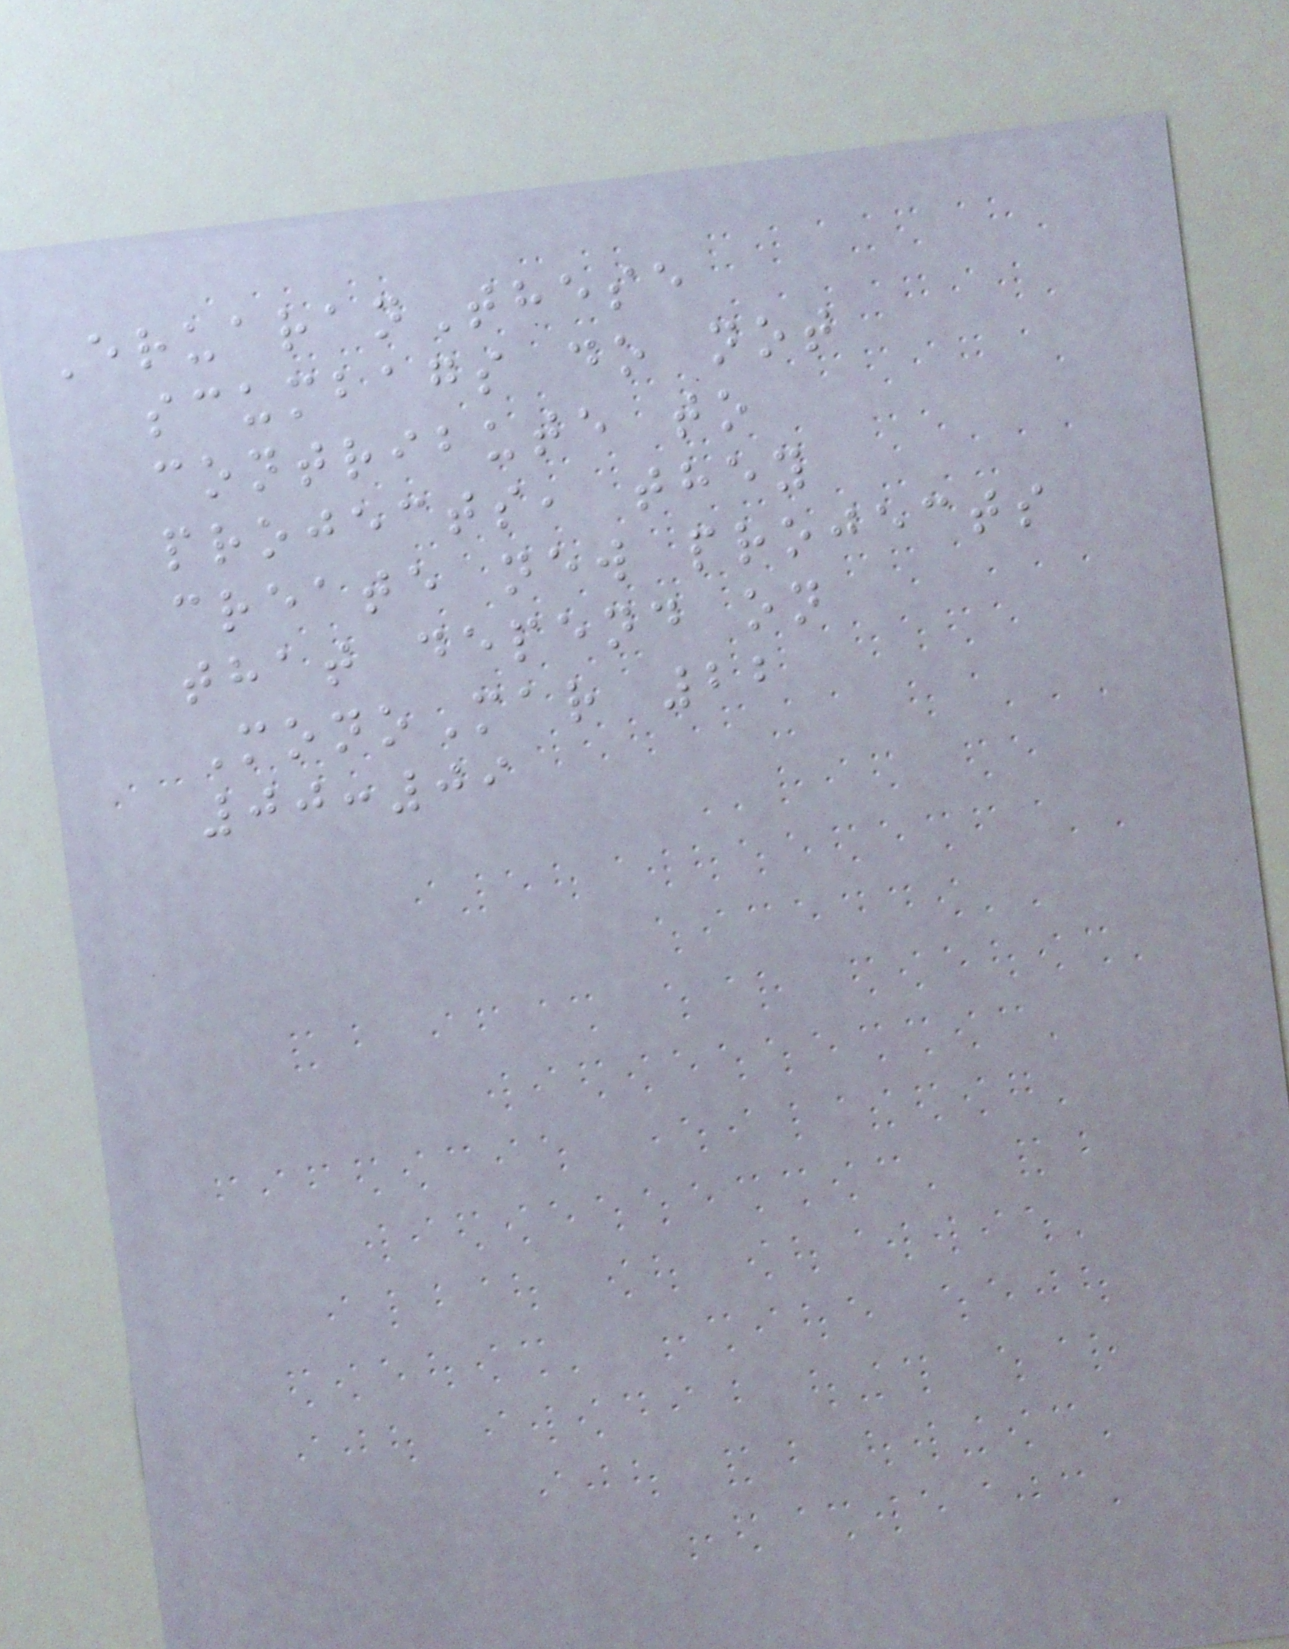EruaranThese
scumbags do not
contribute to
projects, they
create new projects
that depend on
MonoMar 22
00:09
